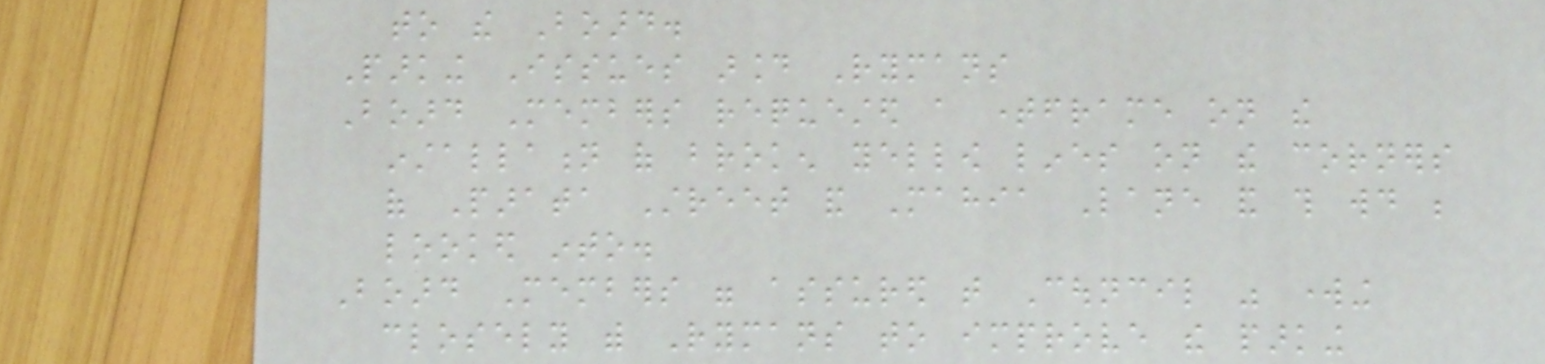to the Board.
Parking Issues around Rymans
Board Members requested a timeframe on the
installation of broken yellow lines on the corners
of Parata Street and Mahia Lane and this would be
looked into.
Board Members were assured that Council was working
closely with Rymans to improve the parking
